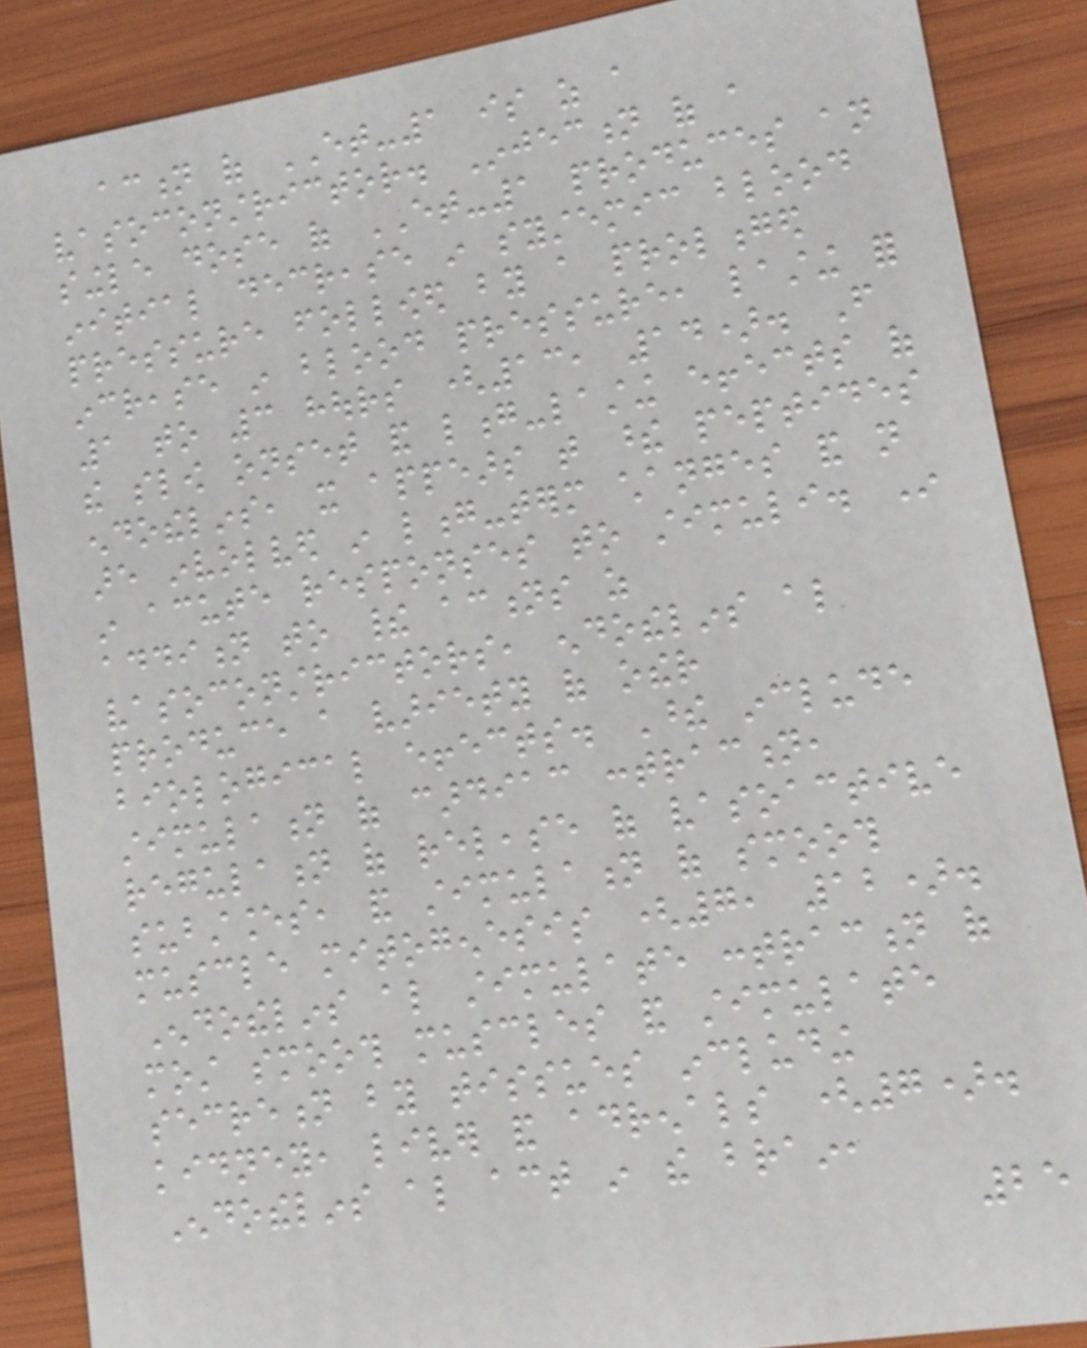action of ET-1 is as a
vasoconstrictor. Injection of a
single dose of ET-1 produces an
initial decrease in systemic blood
pressure followed by a prolonged
increase in blood pressure, lasting for
1 to 3 hours (13, 14). From
the slow onset and long-lasting effects of
endothelins, it appears that these peptides
are involved in long-term changes and not
in acute responses to stimuli. In
addition to their actions as
vasoconstrictors, endothelins also
produce a variety of other
biological effects. These include
stimulation of cardiac contraction,
regulation of release of vasoactive
substances, and stimulation of smooth
muscle mitogenesis (7, 12).
Endothelins also stimulate contraction of
most smooth muscles and stimulate
secretion by tissues including
kidney, liver and adrenals (7).
Endothelins also act in the brain,
25
